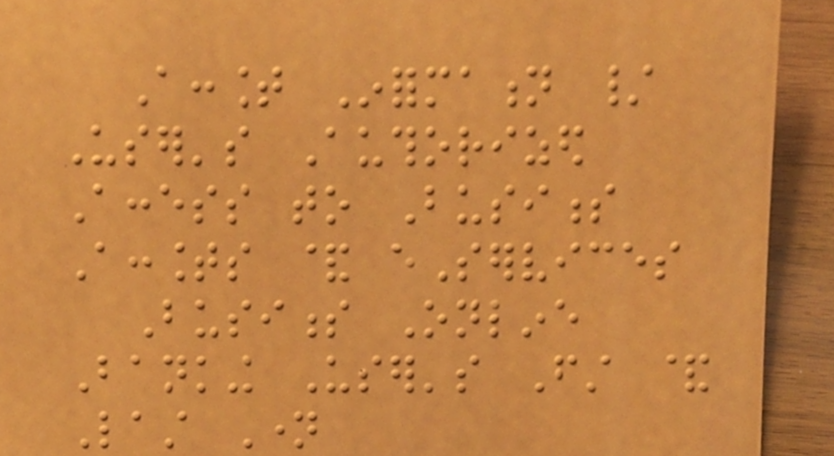Account Information /
User's Authorized
Access to Business
Accounts & eServices
Business Online
Banking User's First &
Last Name
